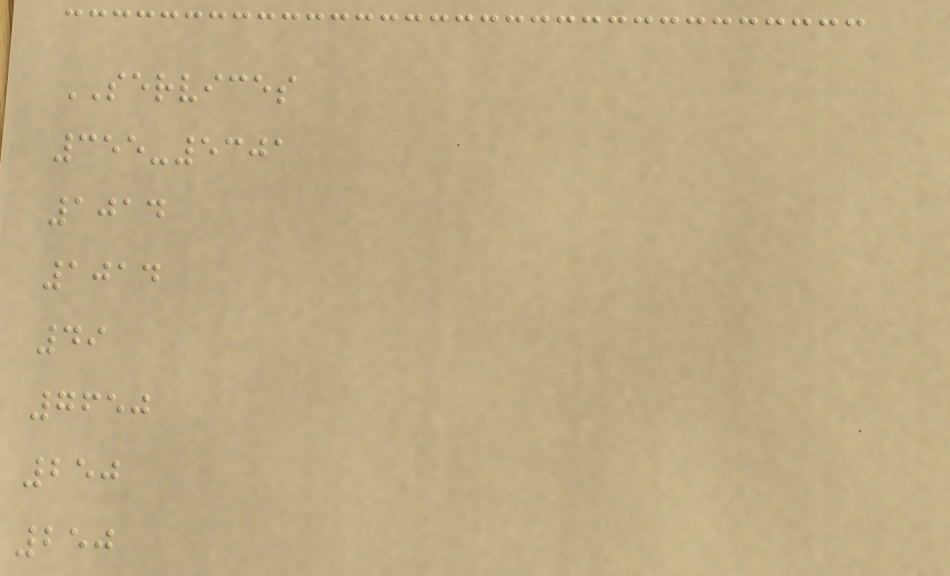SERVICES
355-5301
1014
1014
49
7650
250
250
